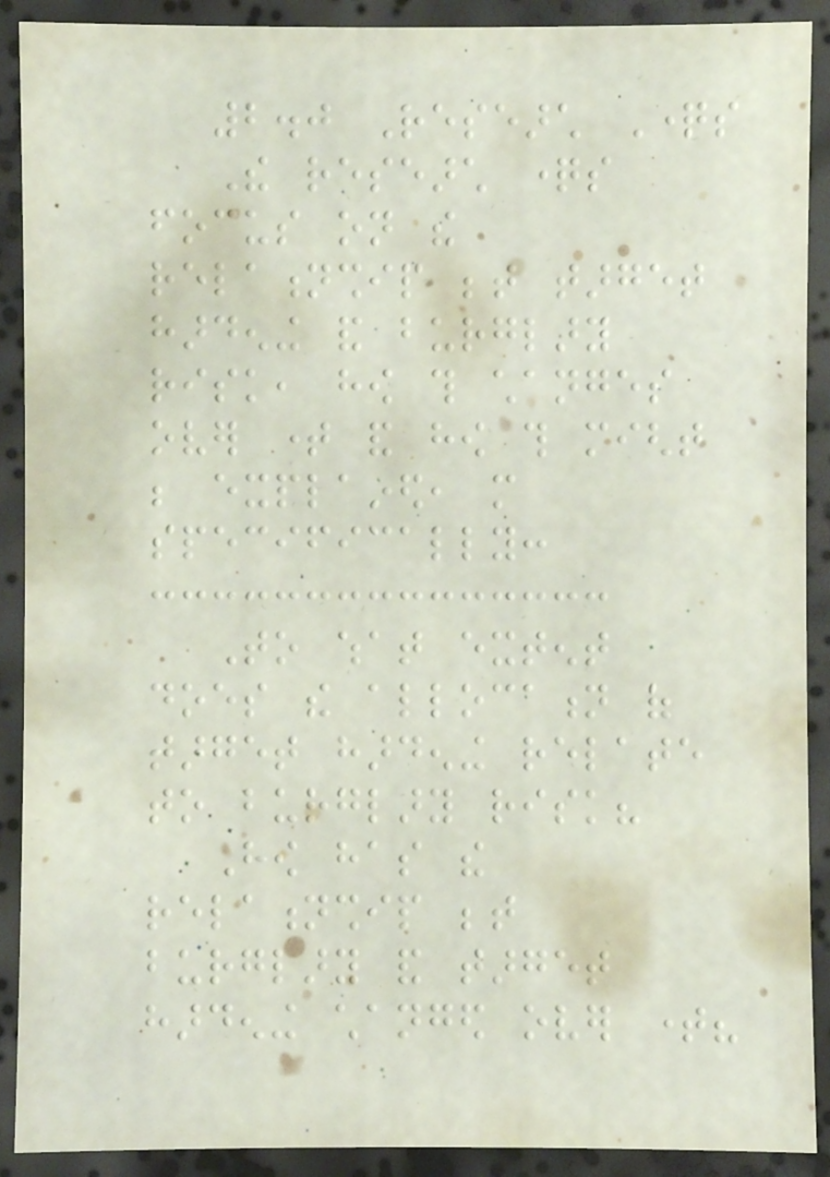2.0 Research Questions
The research questions
focus on the
relationship between target
hardening and burglary
risk, how this changes
over time and how this might
be explained, more
specifically:
To what extent
does the allocation of
target hardening relate
to burglary risk?
How has the
relationship between
burglary and target
hardening changed over time?
